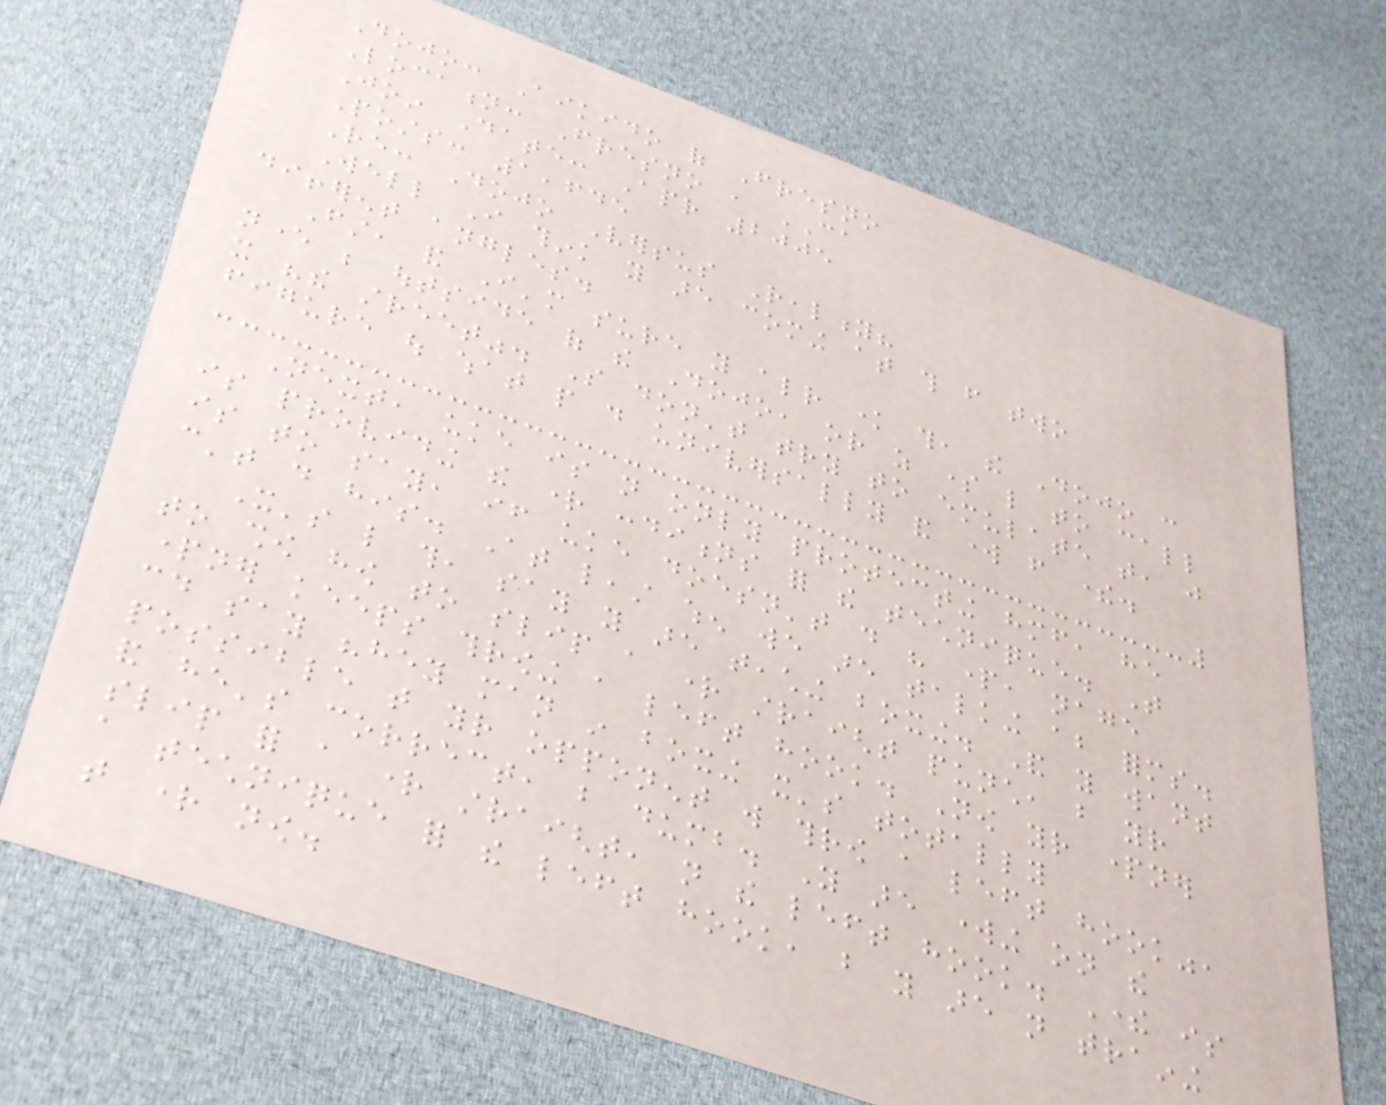Dojo: Aikido of Fresno
Location: Fresno , CA
Join Date: Apr 2005
Posts: 1,645
Re: Dojo Versus Reality?
Well I think you are coming at this from two
different angles.
First, and I'm sure you already know this, the Dojo can
never be outside of the Dojo, or as some like to call
it "the street". So don't try to emulate that, just
figure out what people do universally and work from there.
Next, uke is not only protecting himself, he
is providing the right conditions for the technique. That
is to say, if uke doesn't do his part, nage
can't do his. At least when we are talking about forms.
It's like this, say you are teaching boxing. And you want
to show how to slip a right straight punch, but your
partner keeps throwing a left hook. Now your partner
could say "hey man in boxing it's totally
possible that your opponent will throw a left hook",
and he's correct, but dumb. You are working on the
slip for a right straight, not the left hook. There is
a technique for the left hook, but you are not training
that right now.
